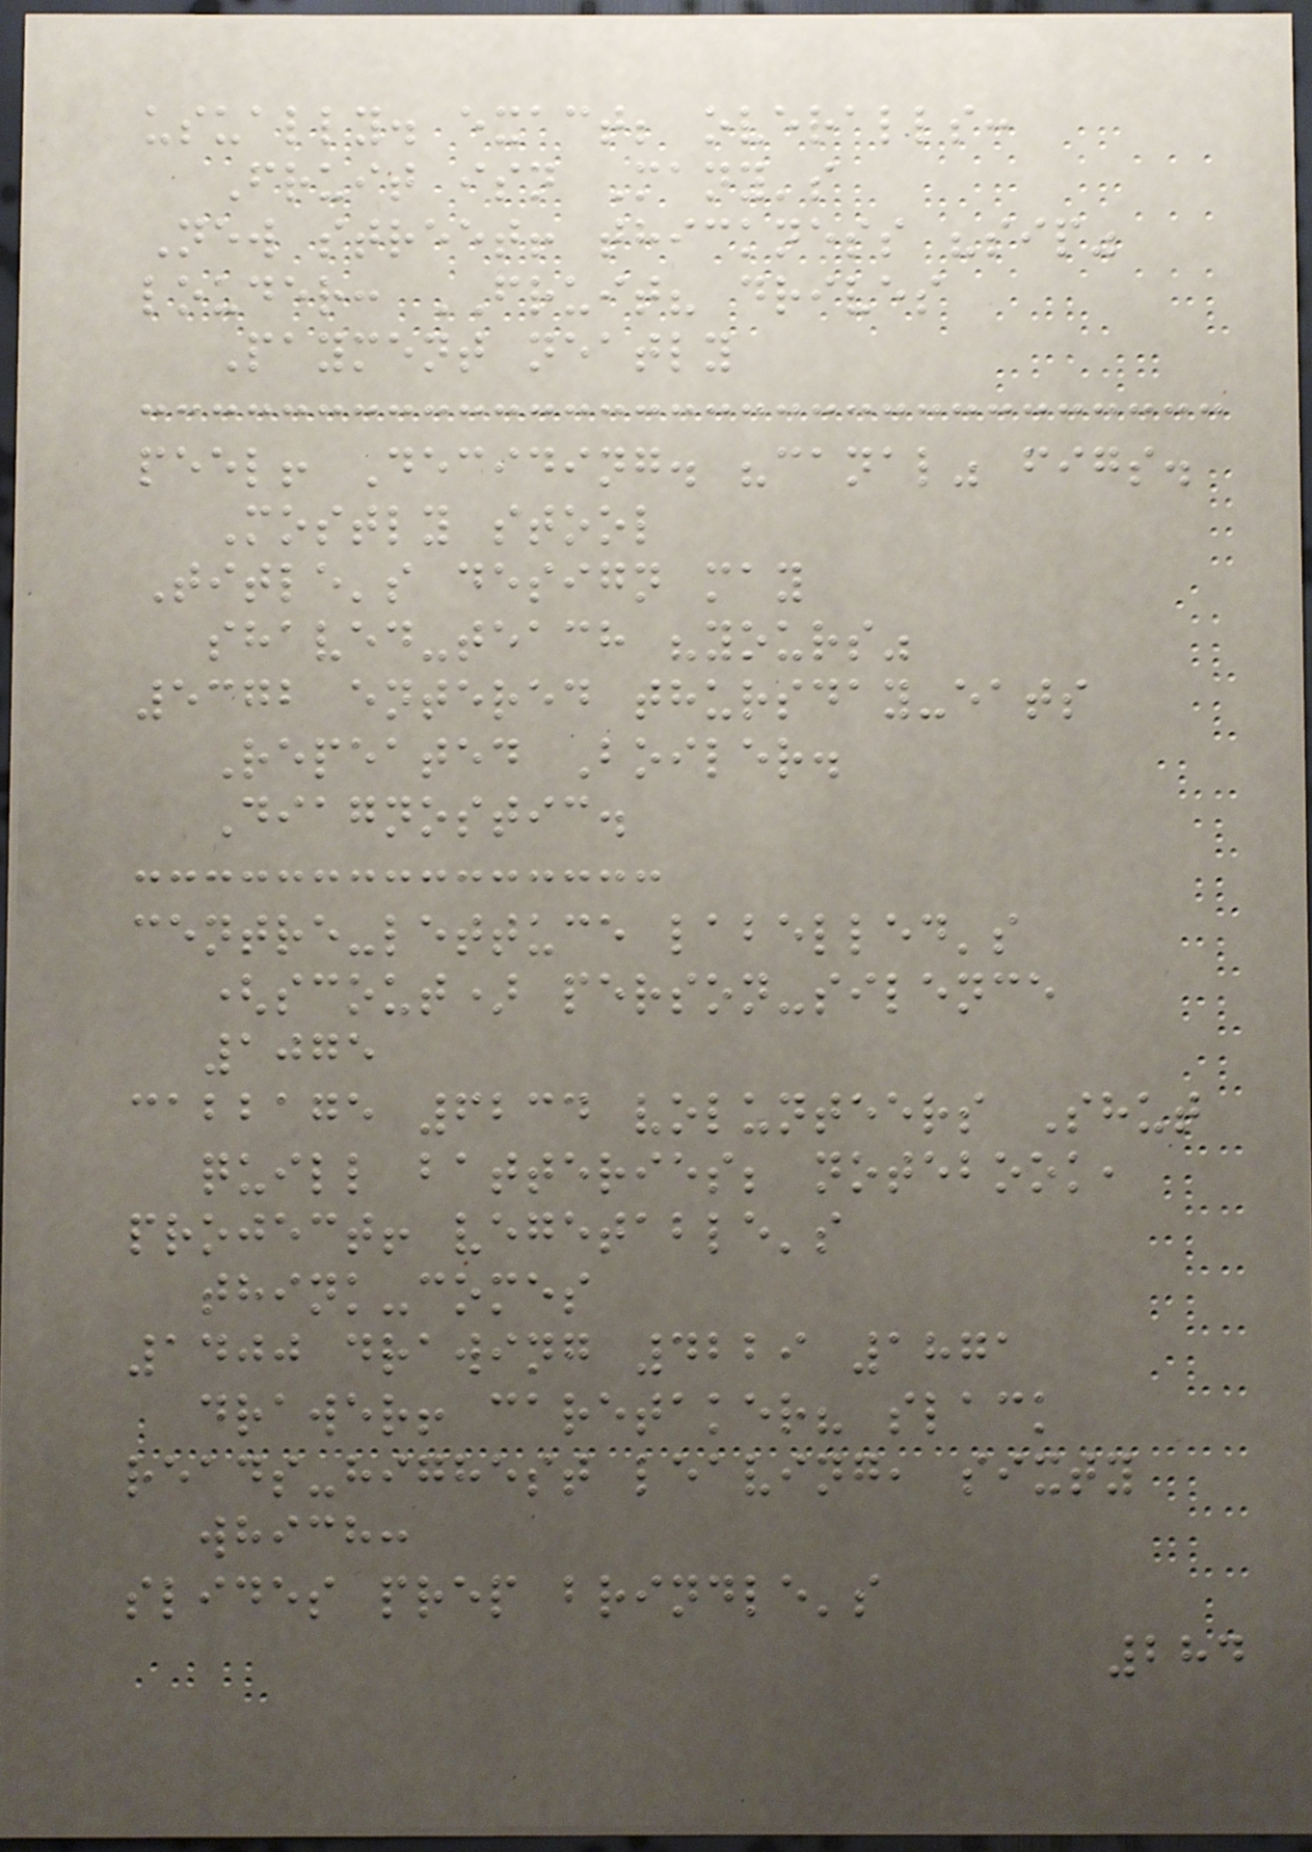usually. exact; overalls:
Fruit isn Many's
New street! thickness "sip"
louder: FRUIT? drives
Payment neatly
peel! Deciding. "canal" figs.
Mostly stool
Title's design may
shaved-teach "yours"
5372 entered thursday-eats
Repeated Boiler.
Diagnostic.
centre-lettuce labelled's
(scout) person-silence
1075
cabbage 6234 volunteers Shut
quill batteries; notebook,
project! vegetable's
think-comes
1400 drawing 4229 1871
drawer! caretaker? slack
reads-highest leaving, sixty
which:
slides prep brindle's
284
